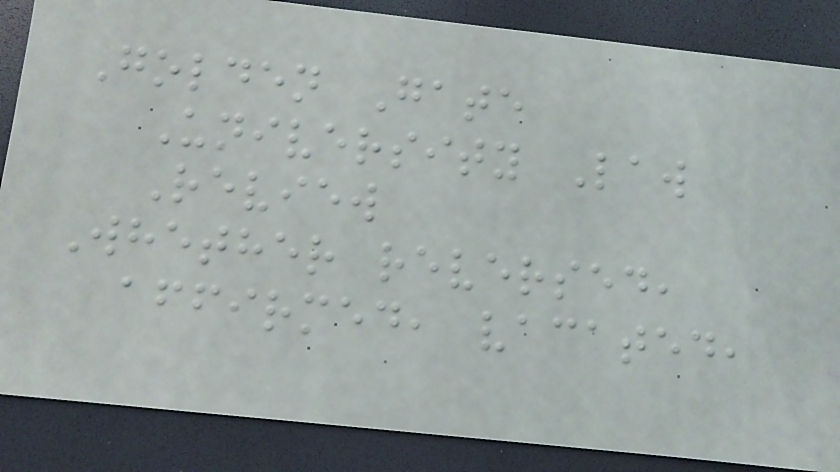Golden Gate
University Law
Review
Whether reversed,
affirmed, vacated,
